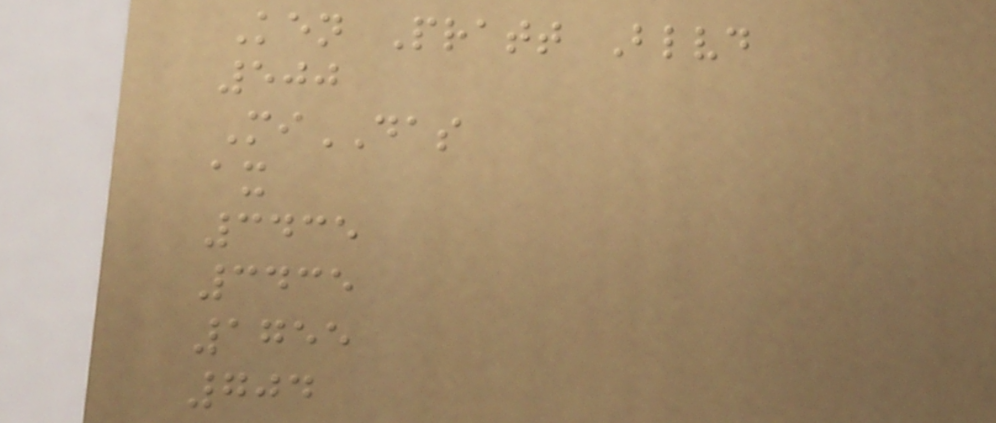Ken Pratt Blvd
500
MiDAS
ax
3435
3435
1755
704
